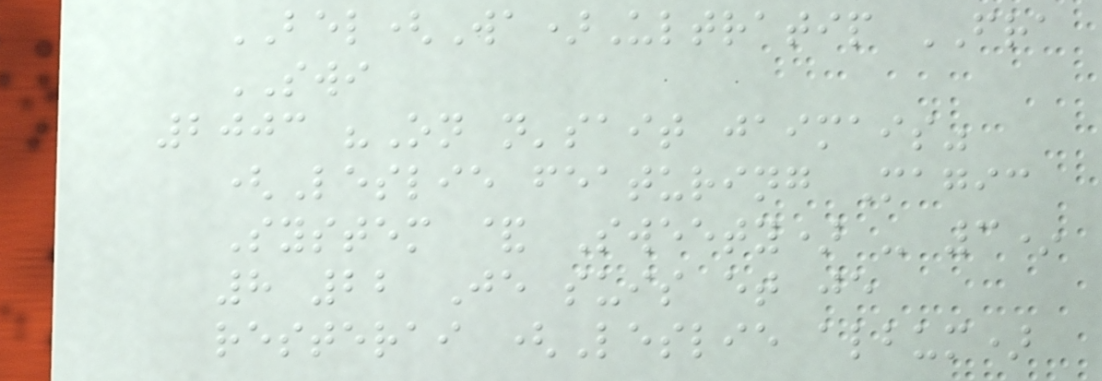BEL(Wa)Ultratip FRA
SWI
2003 "On n'sait jaimais"
(Leslie featuring Magic
System & Sweety) - 3*
8 22 Je suis et je
resterai (Leslie album)
